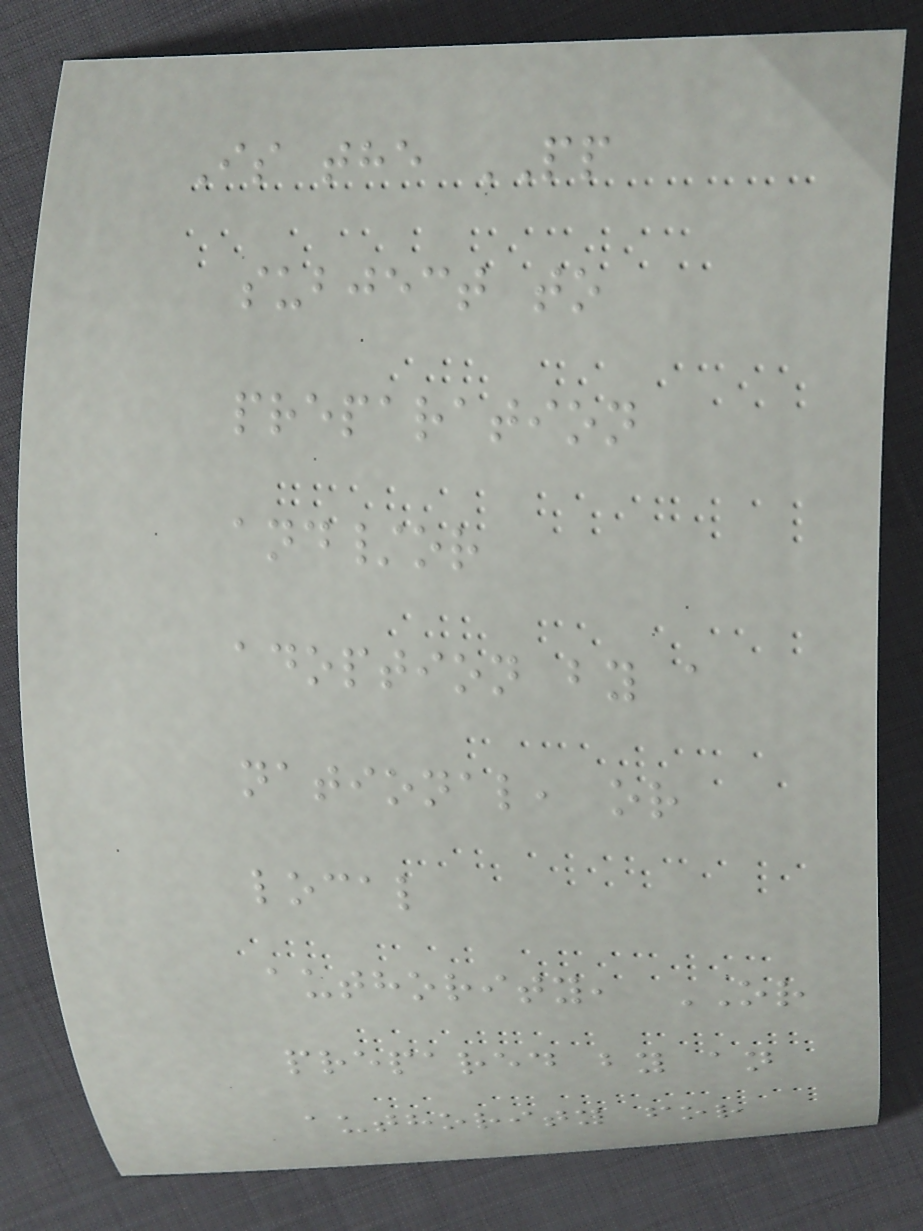Is the PP
subject to
preparation
and/or
adoption by a
national, or
local
authority, OR
prepared by an
authority for
